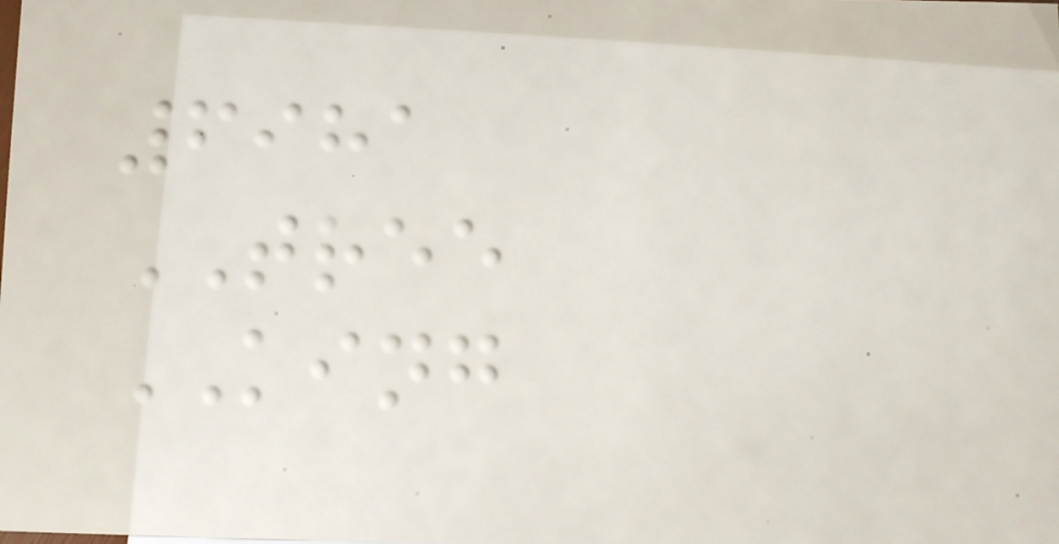6981
TREE
KING
